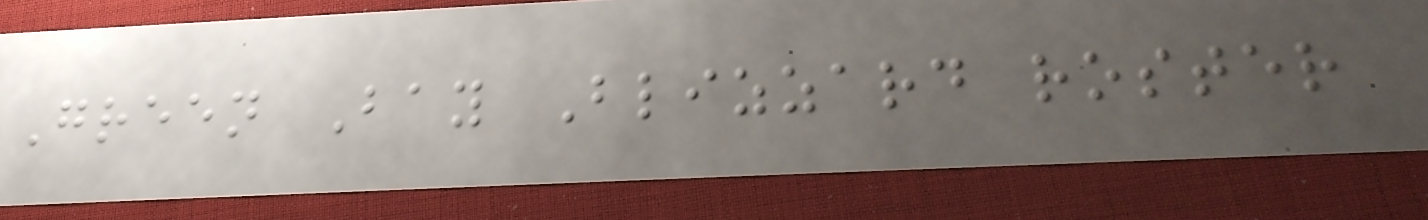Green Bay Blizzard roster
